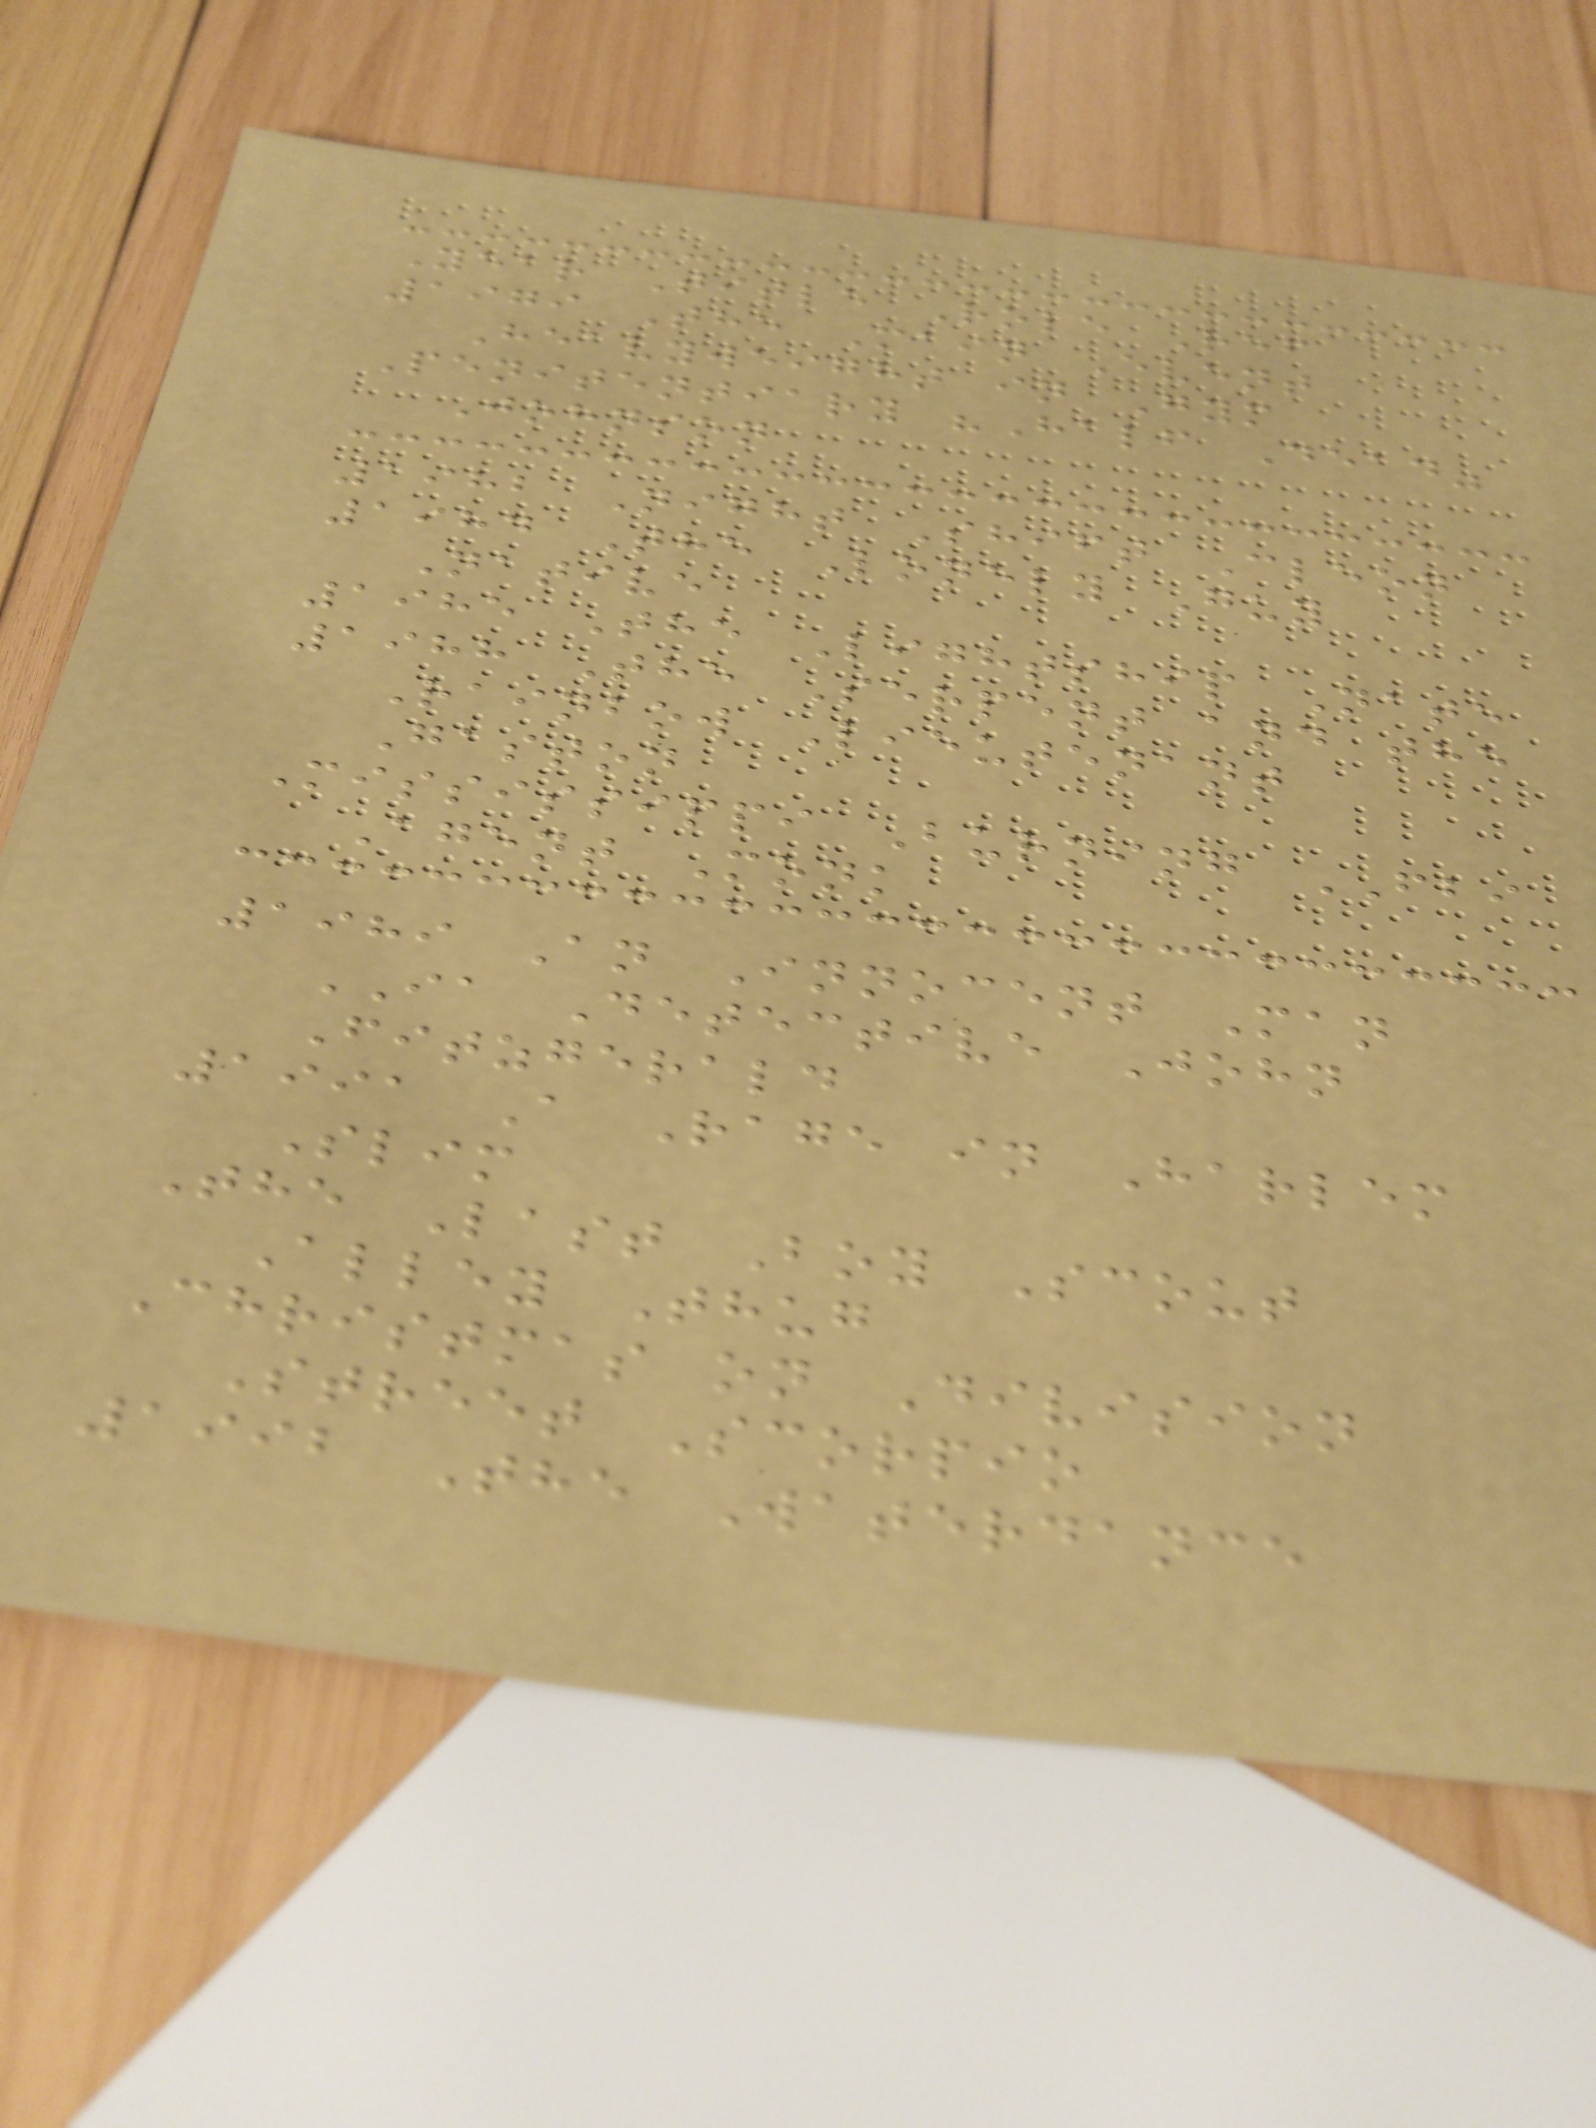Year Title Role Ref
1979 The Main Event
Heavyweight in Gym
Penitentiary "Half Dead"
Johnson
1982 Night Shift Cleon
1984 The Lonely Guy
Native
1985 The Lightship Nate
1988 The Serpent and the
Rainbow Lieutenant
Gaston
Mississippi Burning FBI
Agent Monk
1989 An Innocent Man
IA Detective John
Fitzgerald
1991 A Rage in Harlem
Slim
The Last Boy Scout
Alley Thug
Christmas on Division
Street Scorpio
1992 The Waterdance
